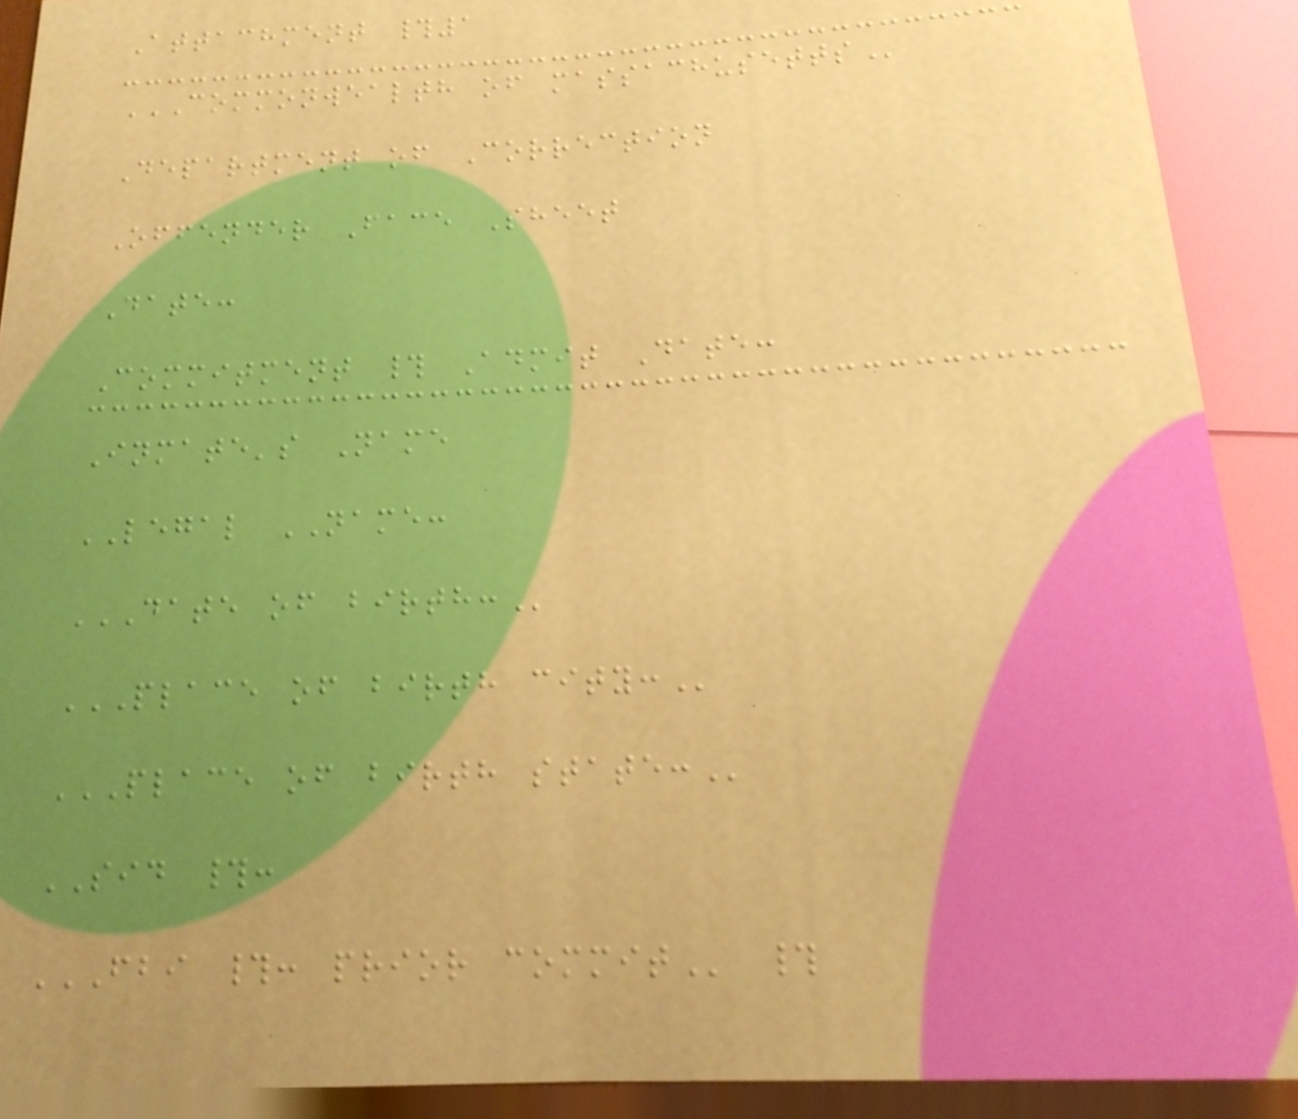Attachment #1
COMMONWEALTH OF MASSACHUSETTS
Department of Correction
Offender Face Sheet
Date:
Commitment # Admit Date:
Inmate's Name
LEGAL NAME:
DATE OF BIRTH:
PLACE OF BIRTH CITY:
PLACE OF BIRTH STATE:
SID #:
FBI #: PRIOR COMMIT #
